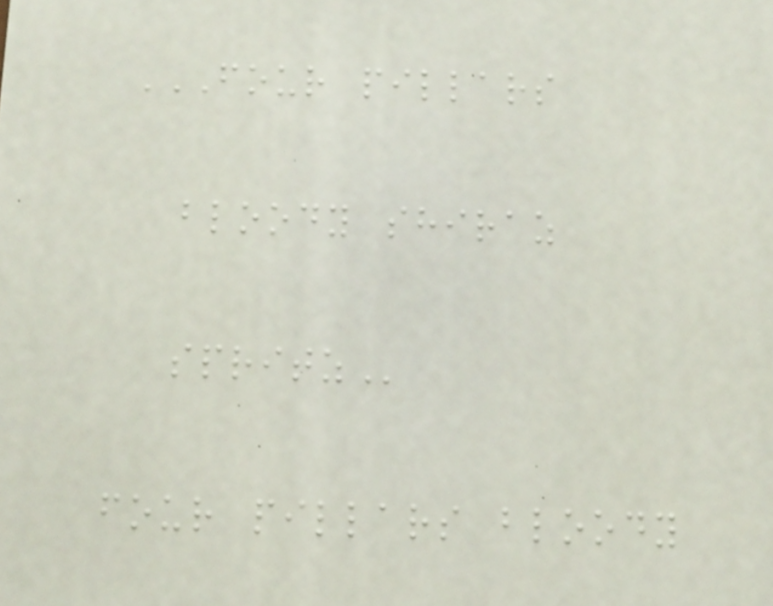FOUR PILLARS
BLOODY SHIRAZ
SPRITZ
four pillars bloody
